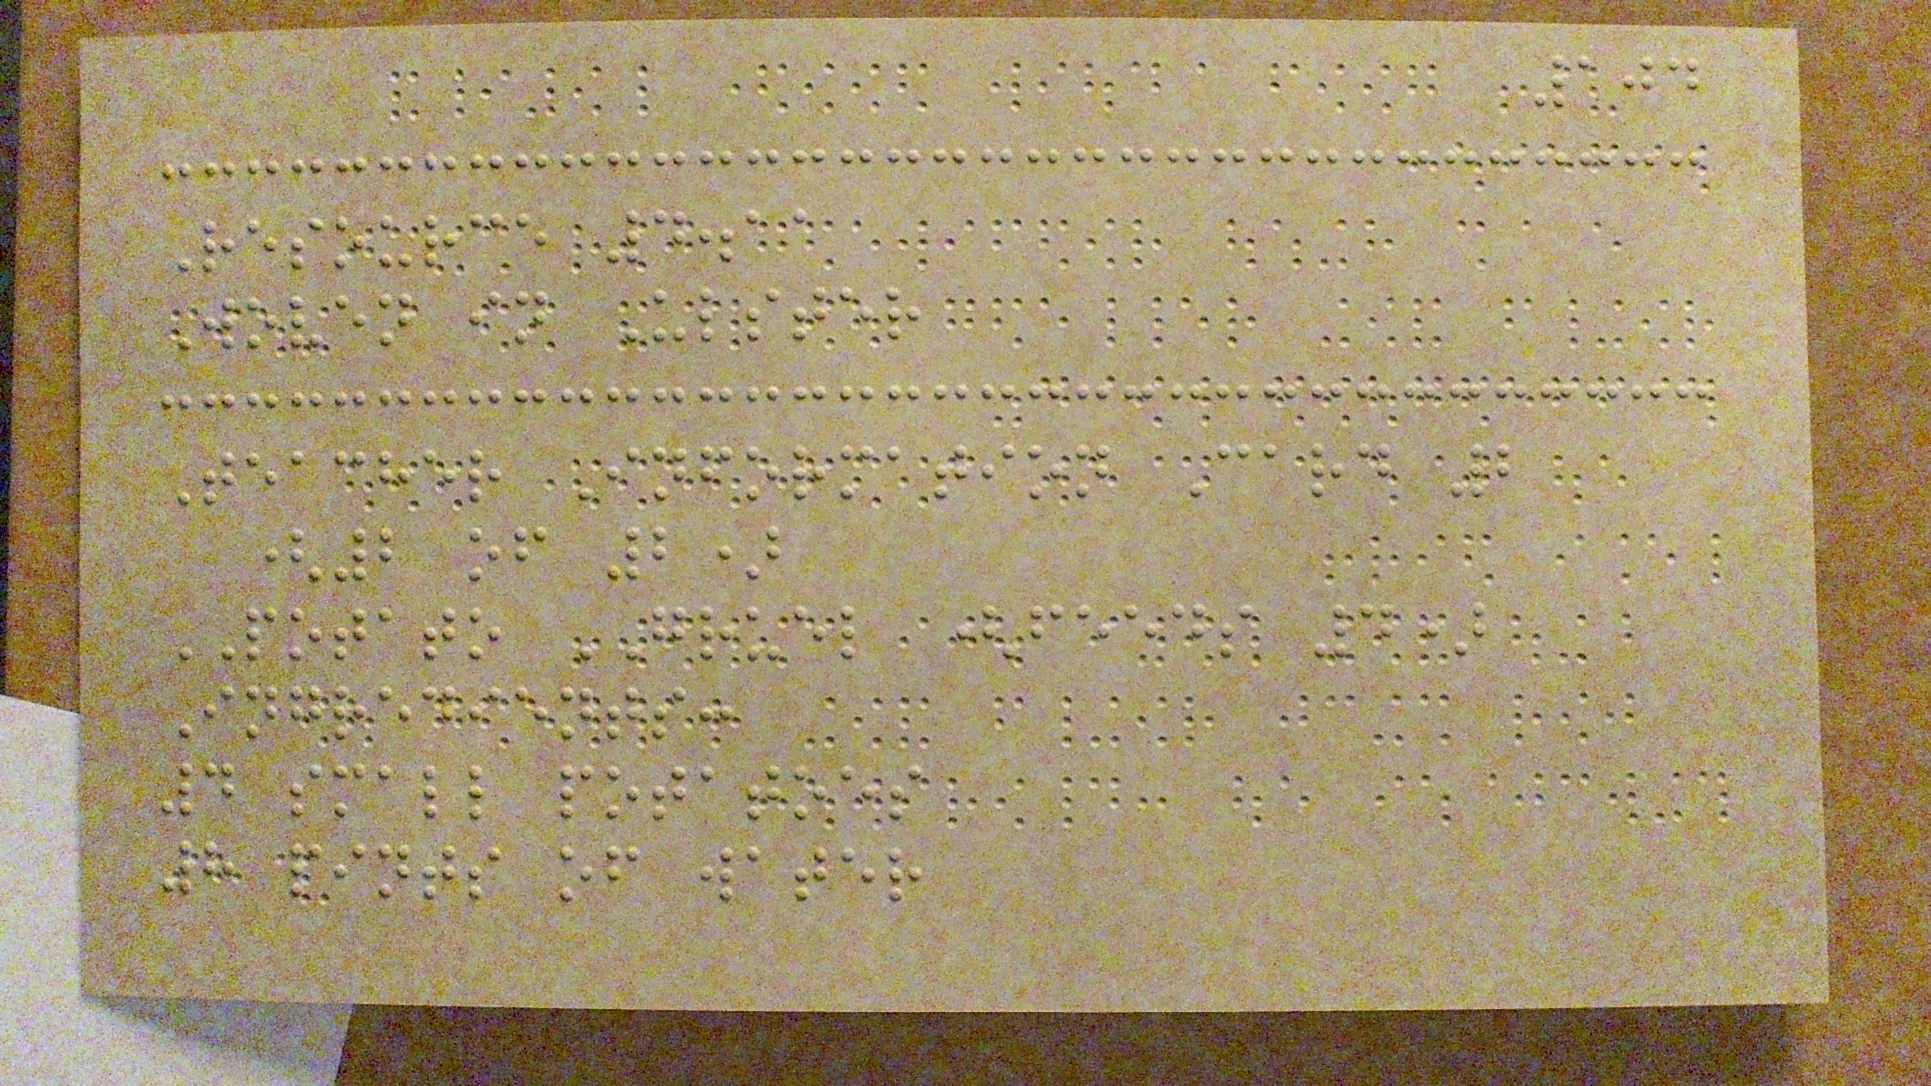104
Resource 4.11
Woven in Ulster
Teacher Information Card 2
(2 of 2)
POTATO GRUEL (feeds 4)
Ingredients:
4 small potatoes
8 pints of water
